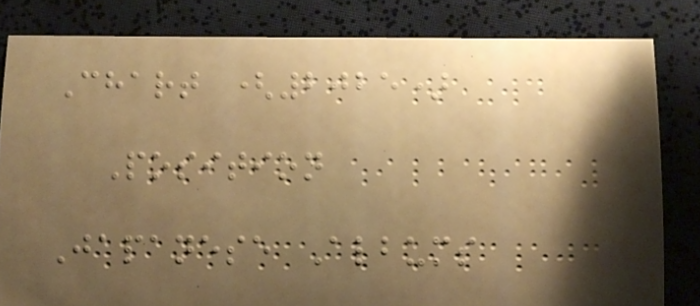Chart (2025)
Position
Japanese Albums
